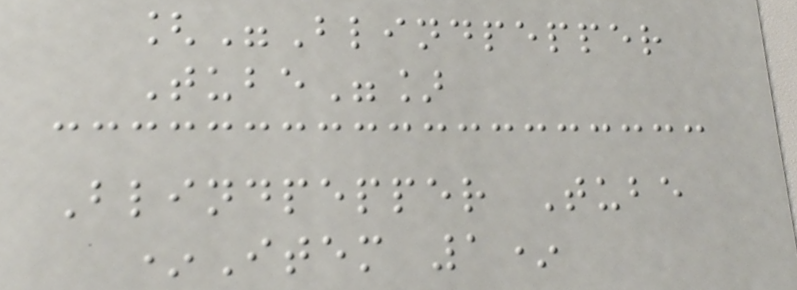["Blindpepper
Tube"]
Blindpepper Tube
*Item 1*
